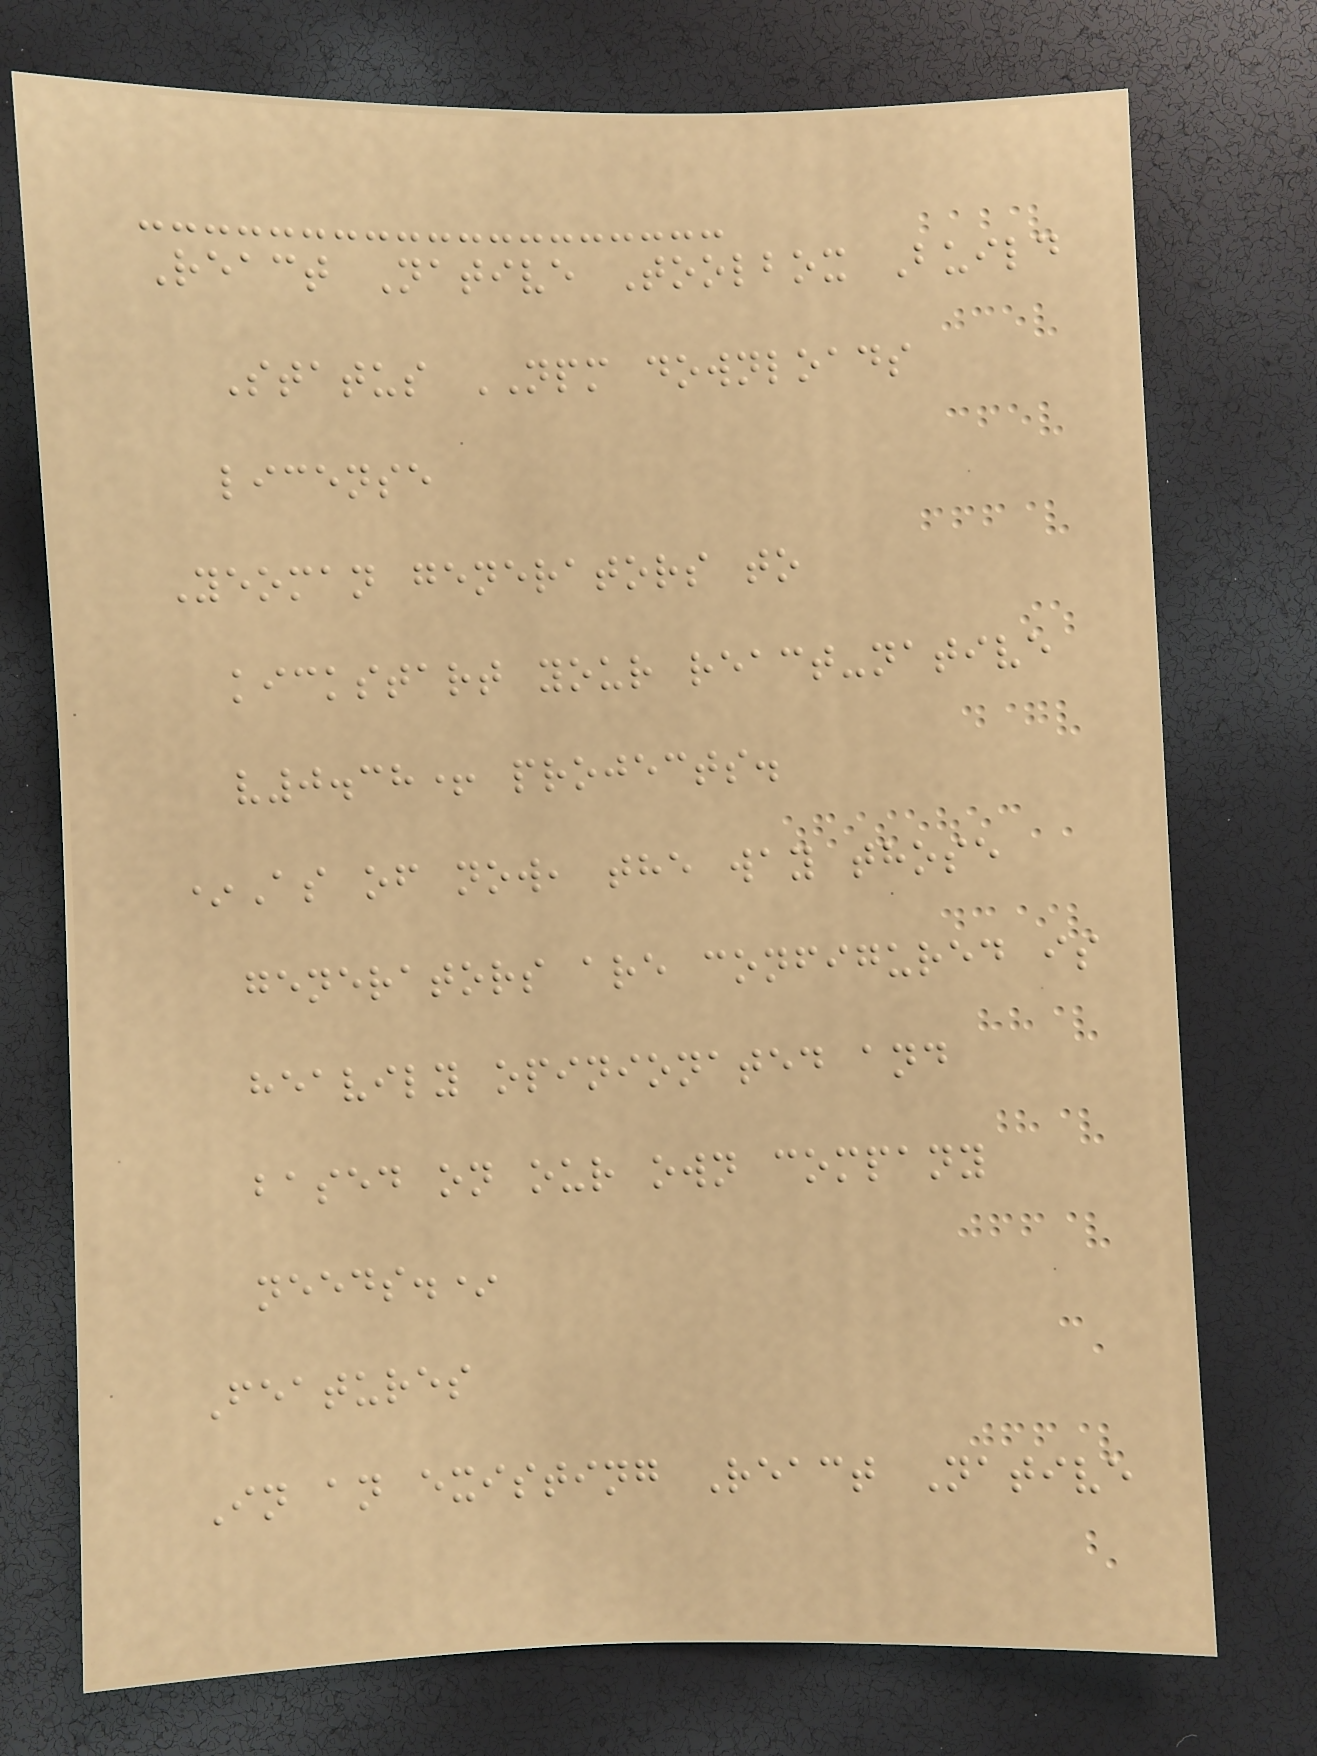React Native Toolbox Build
Status NPM downloads
license
Yeoman generators to
kickstart your react-native
v0.38+ projects.
*As of now, the way those
generators are configured is
heavily opinionated and
based on our own company
needs.*
Features
In an existing React Native
